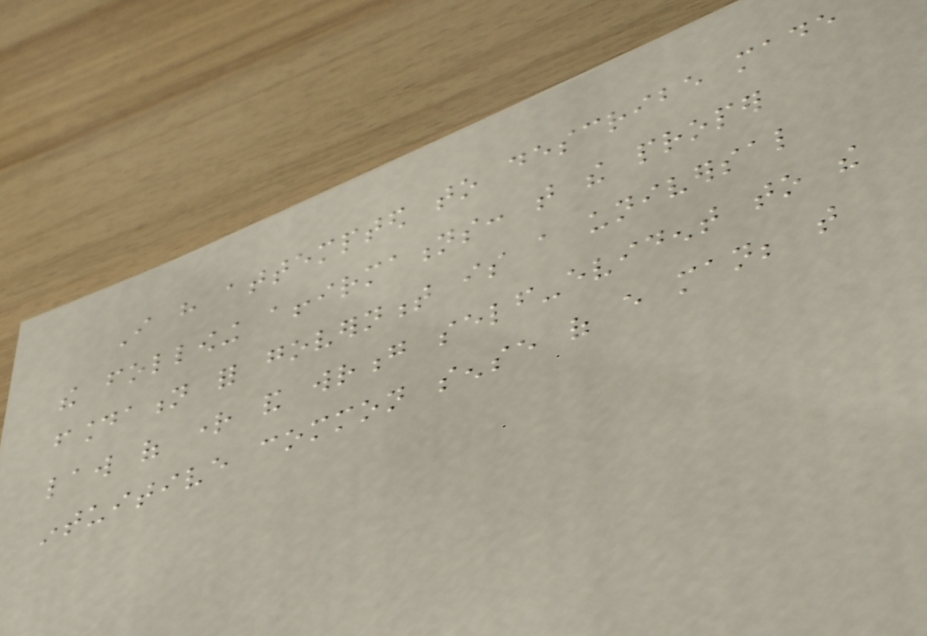I have attempted to describe made
the following affirmations: that the proper
foundation for government is a universal
law of right and wrong self-evident to the
intuitive common sense of every man; that
